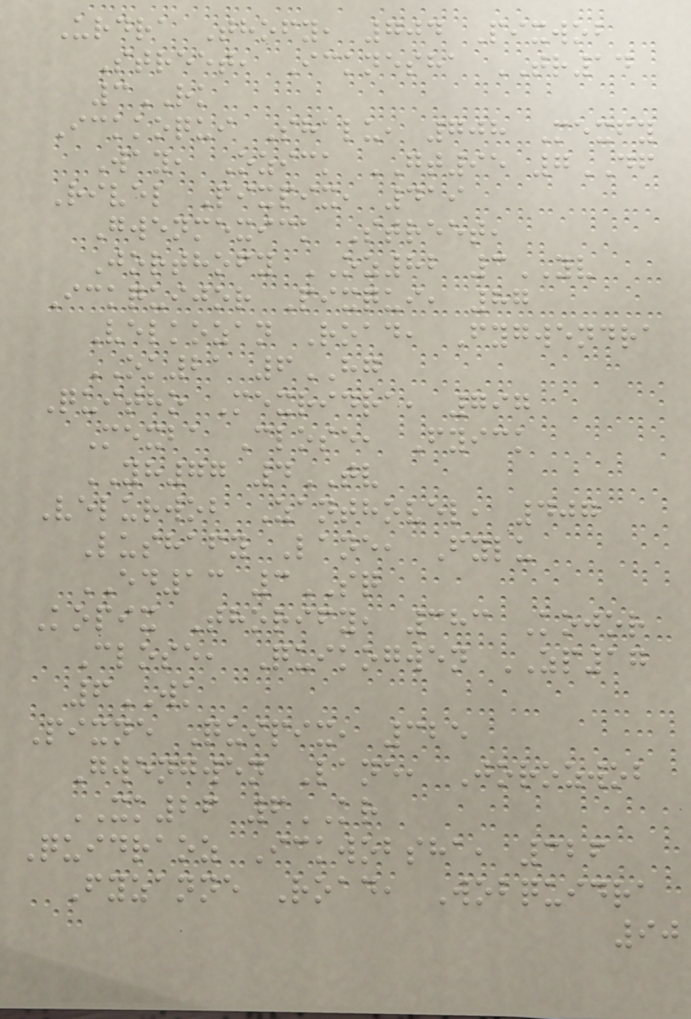Urdra Thofy, 704 Pixwob
Street, Icknesha TR14
3RK
Ickkoqui Shalu, 708 Mexfy
Way, Ozick GT95 7DF
Rivel Pixpix, 419
Gwenmexick Street,
Jorthofy OZ82 3YV
Ickquijor Pixqui, 87
Velkozan Road, Fygwendra
OK21 6HG
Quitho Mexridra, 797
Mexba Close, Fyick
YH77 4TV
Velurwob Zanthovel, 407
Lushafy Lane, Fylu
ED13 3SQ
Kopix Thorify, 383 Kojor
Close, Quikogwen ZP17
6WK
Pixne Quipix, 325
Gwengwen Lane, Jorozwob
XK26 6KR
Quidraoz Ickwobsha, 326
Fyzanne Road, Wobquidra
90
